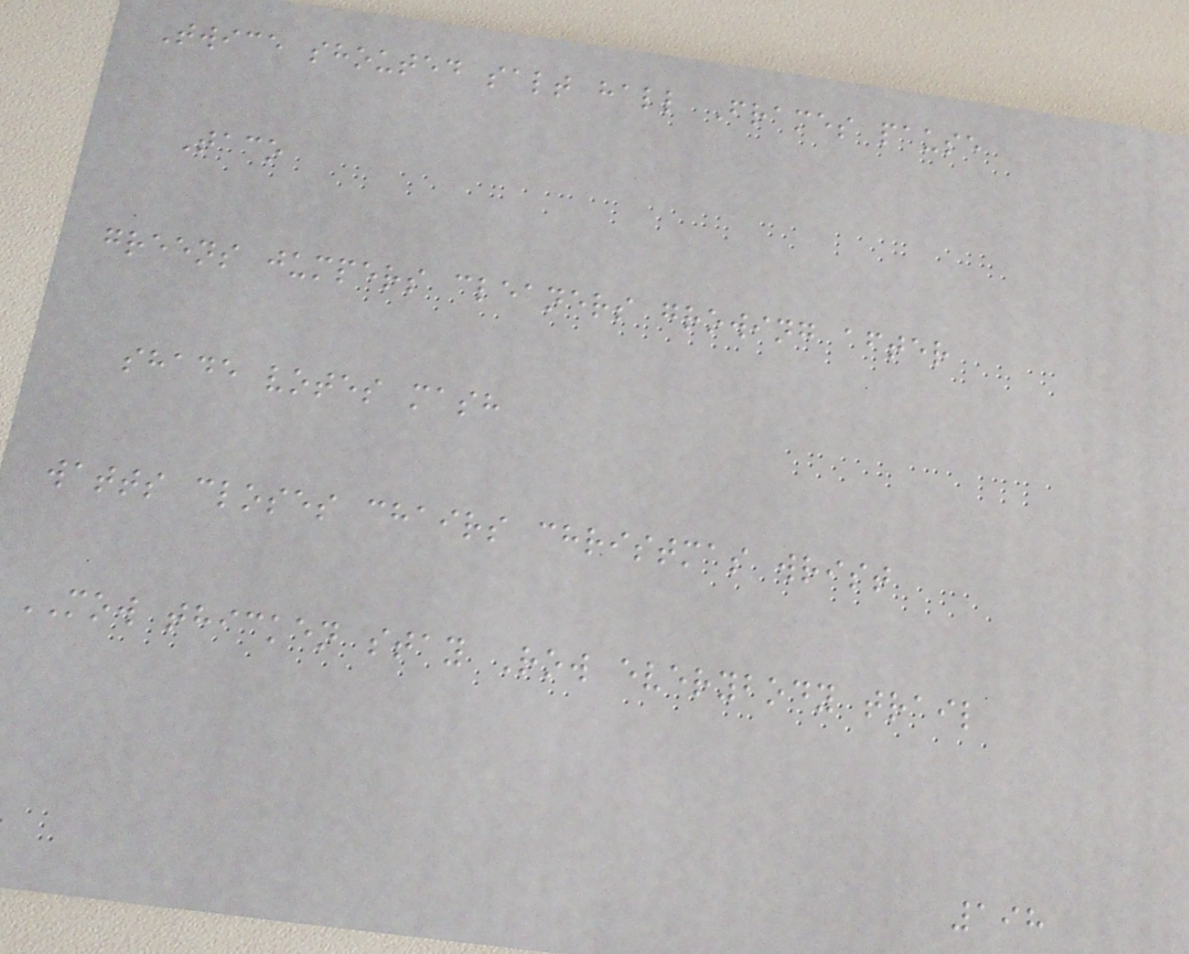Twice shouted salt hall Frames pause
Taco
greens jumpers cleaners growing after
shade votes mash
watts closes chairs christmas wrist
MOW thicken stay Row everybody trail
198
